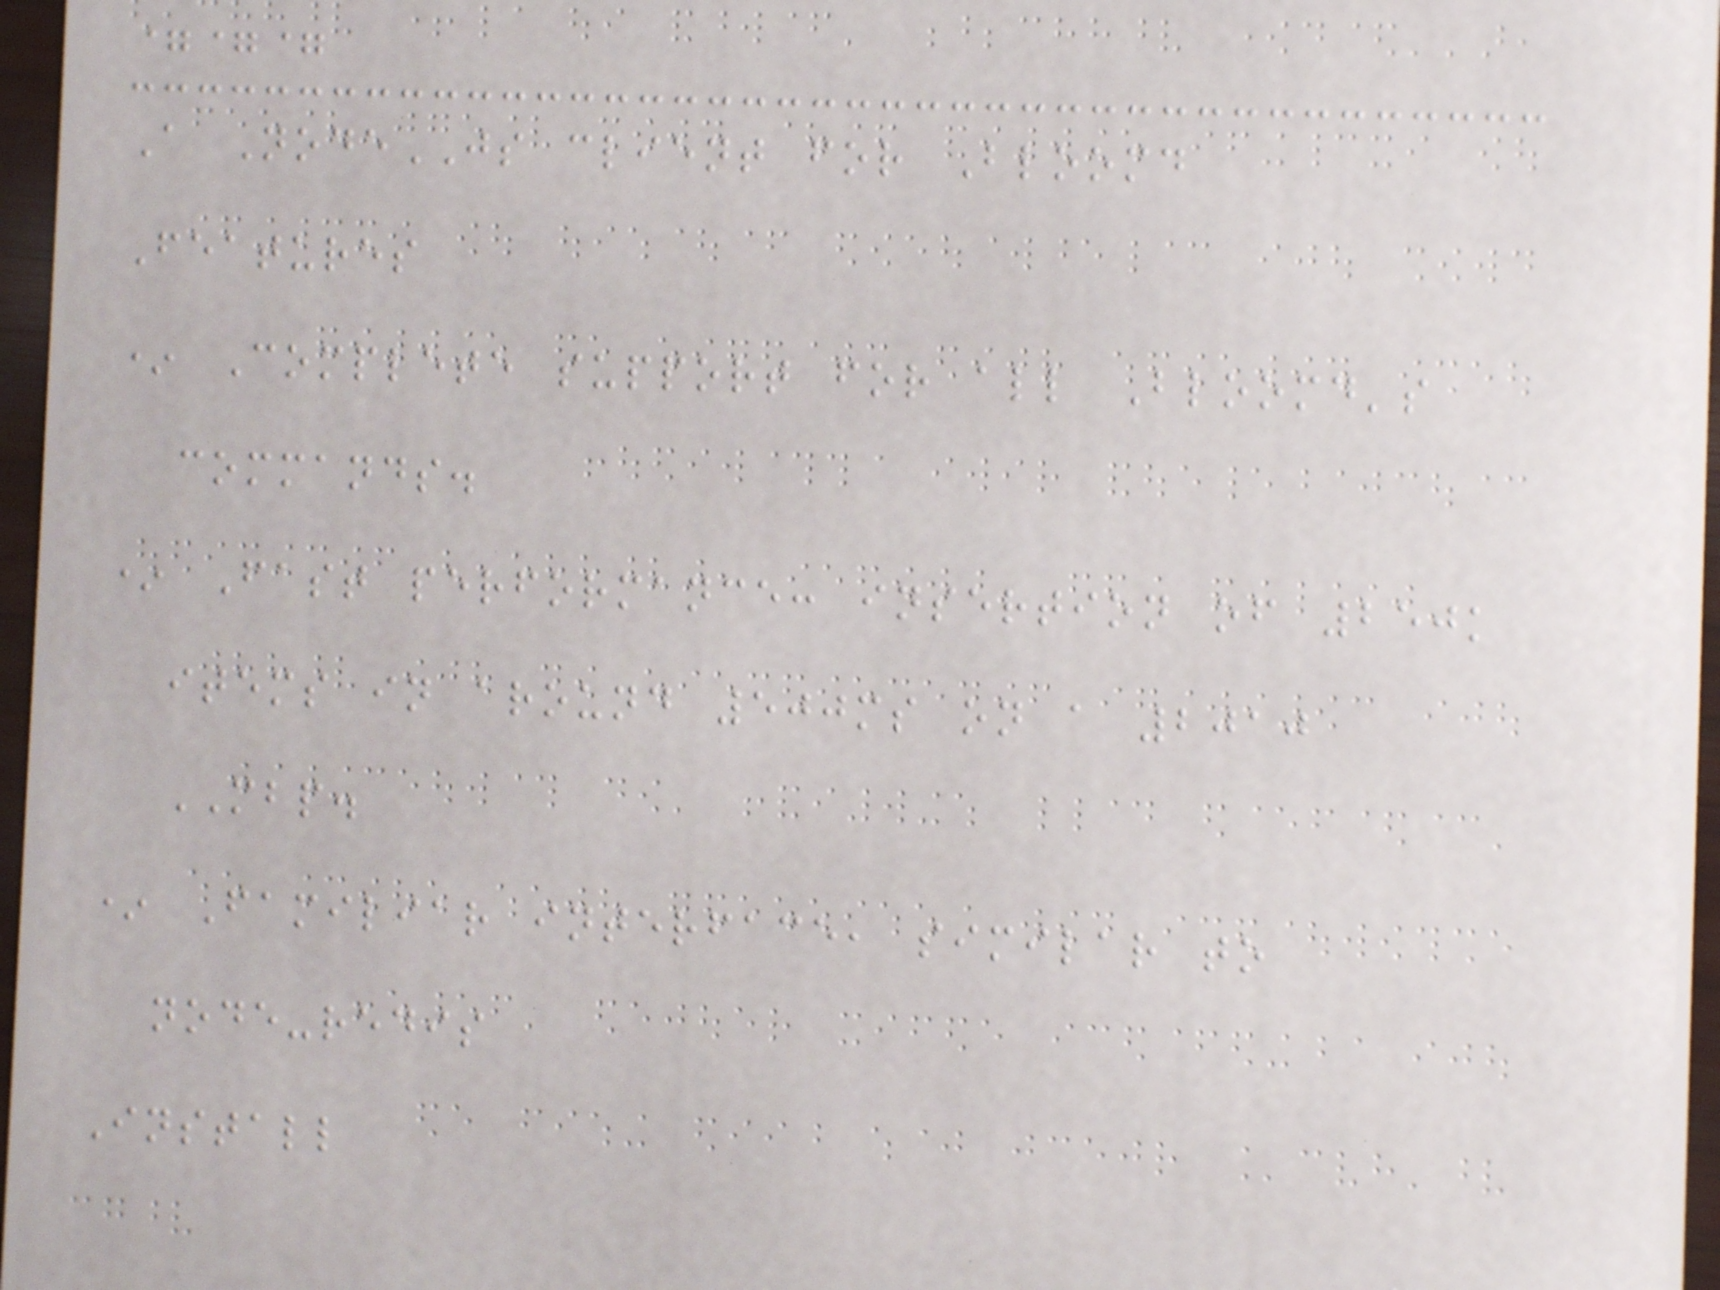===
A NodeJS client for Bloomd
Features
* Complete support for all Bloomd's
commands.
* Fast performance: insertion of 250k
items in around 500ms on a 2010
MBP.
* Familiar interface, similar to
node-redis
Install
